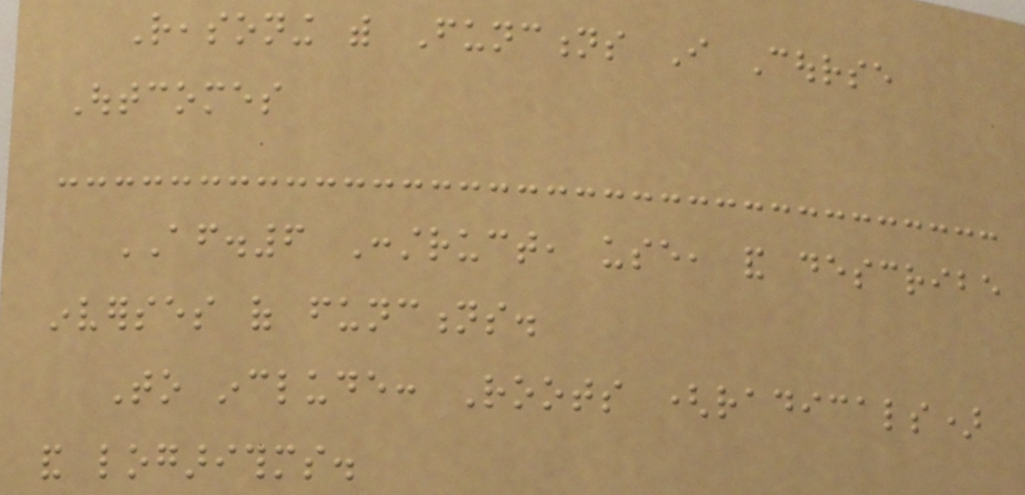Reasoning with Functions I Course
Outcomes
AF.6 Construct, use, and describe
inverses of functions.
To include: Roots (radicals)
and logarithms.
